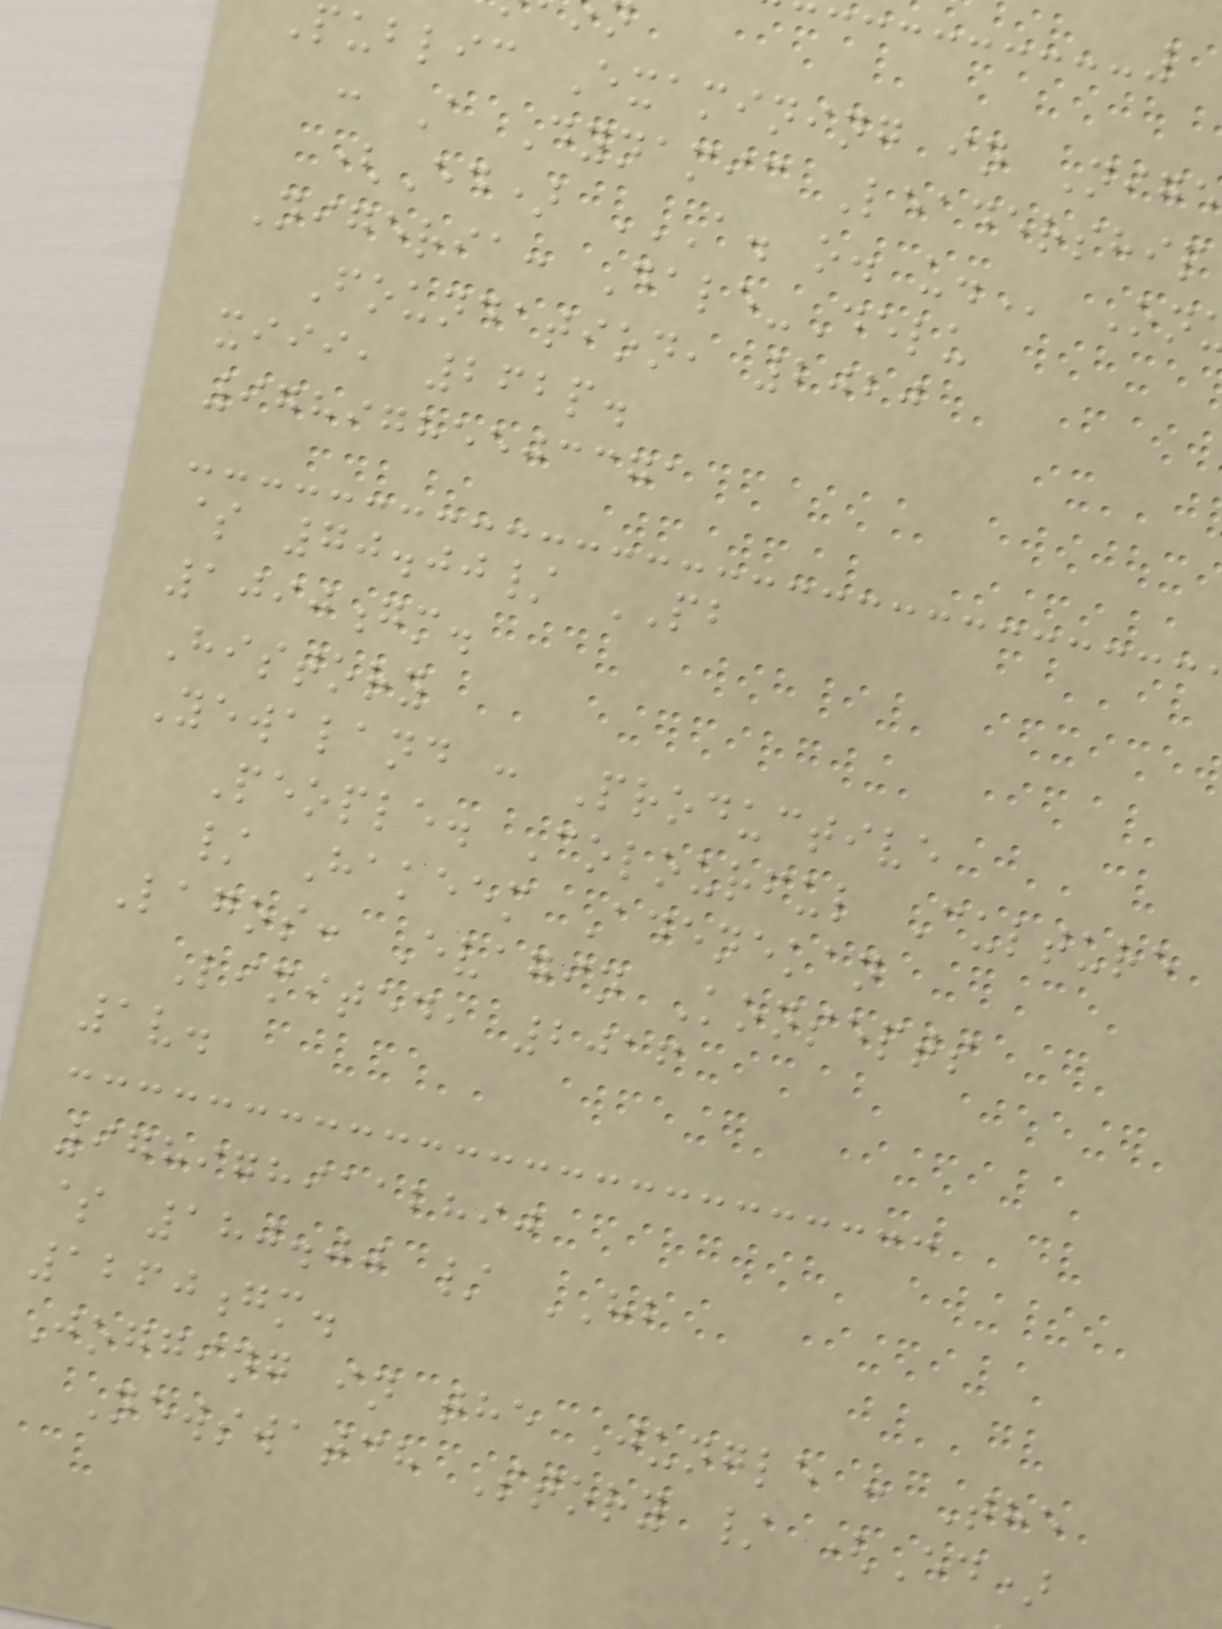public Examining in Nige
: A Dynamic Leadership
(Ed) A. O. U. On
Nigeria: Dale-Delu
Foundation, 2020
xiii, 262p.
9789785503371
$ 70.00/ PB
1090gm.
History
Yewaland : Productive
People. Colourful Culture
/ Hakeem Adenekan
Lagos: Evagin Konsepts
Limited, 2016
1v.
9789789112890
$ 180.00 / HB
1260gm.
Jogging in the Jungle : The
Newswatch Story / (Ed)
